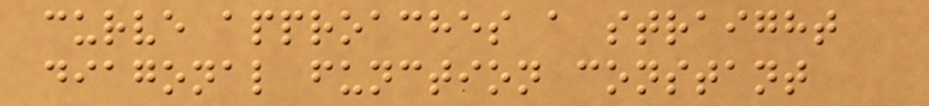curve approaches a straight
diagonal function constant
